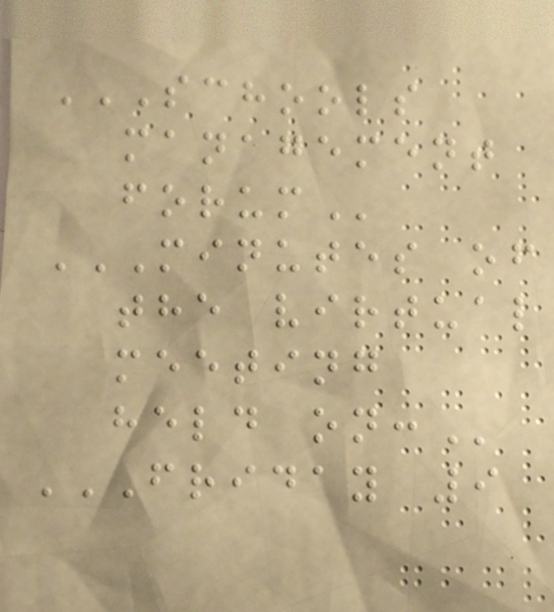SCHOOLS
MANAGEMENT
FORUM
MINUTES OF
THE VIRTUAL
MEETING
HELD ON:
FRIDAY 9
